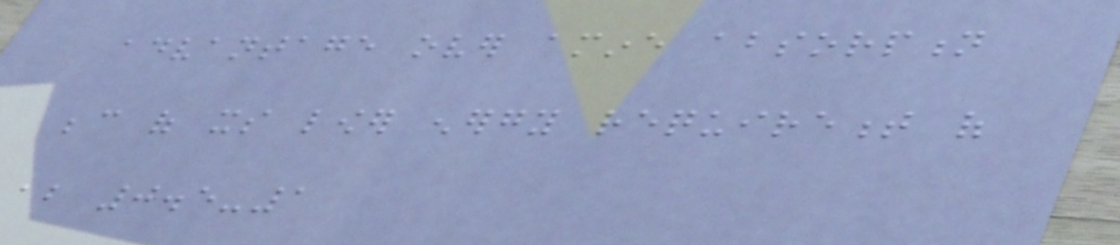advantage over amine absorption
because of its lower energy requirement of
about 0.5-1
